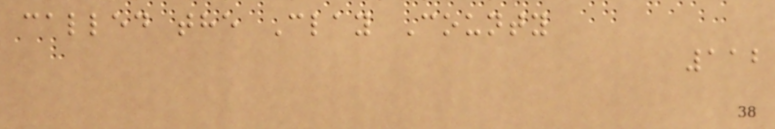called the Clay County
112
